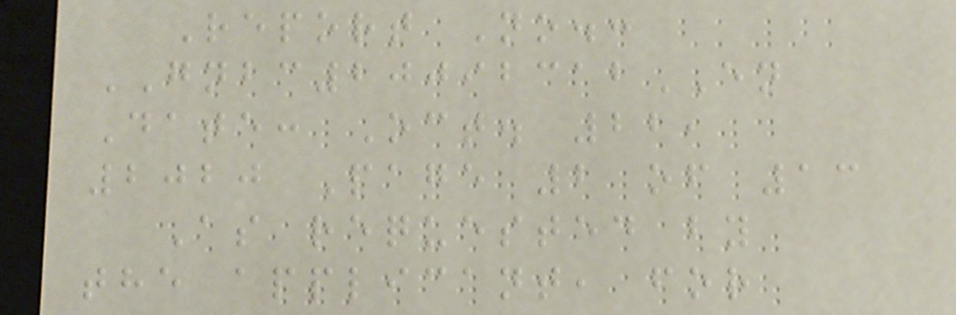Report No.:
GNBC20092312EN
Date: Oct. 22,
2020 Page 2 of 13
As requested by
the applicant, for
